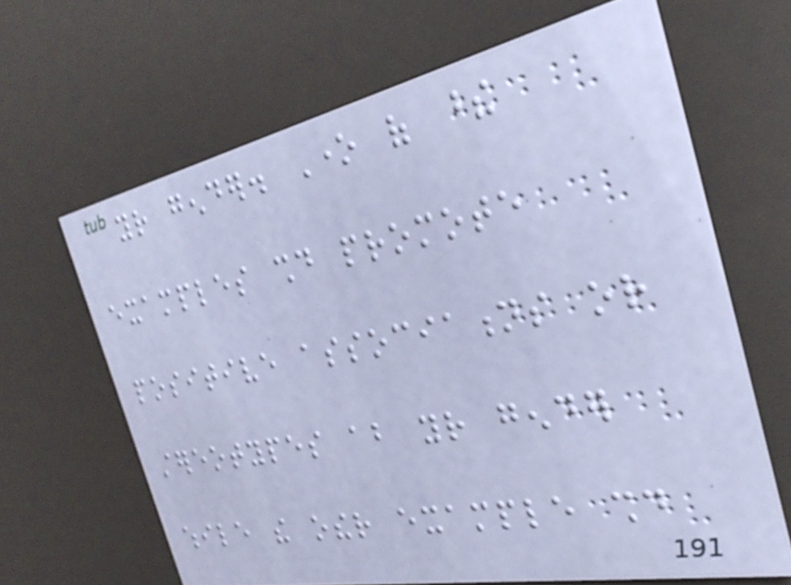your gender. One of these
examples should promote
positive associations or
stereotypes about your gender
while the other example should
